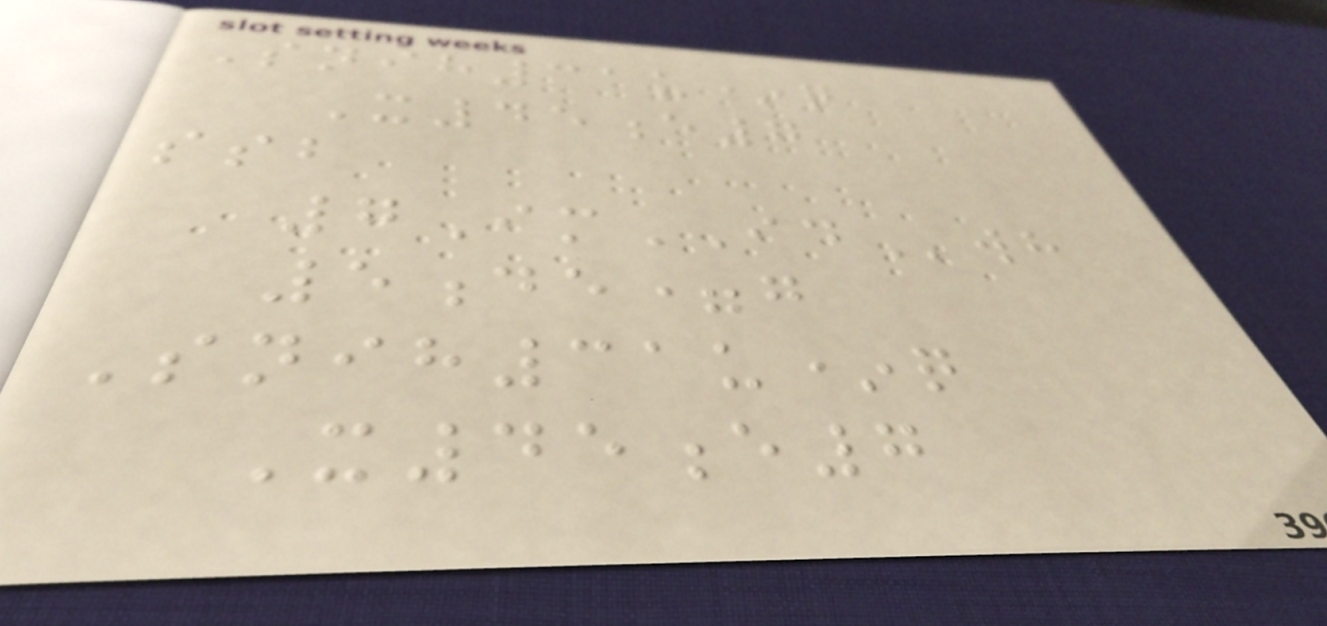Snih31u*q
X45e7
ssb
7ImIDwh
5de=g
Snih31u*q
X45e7
